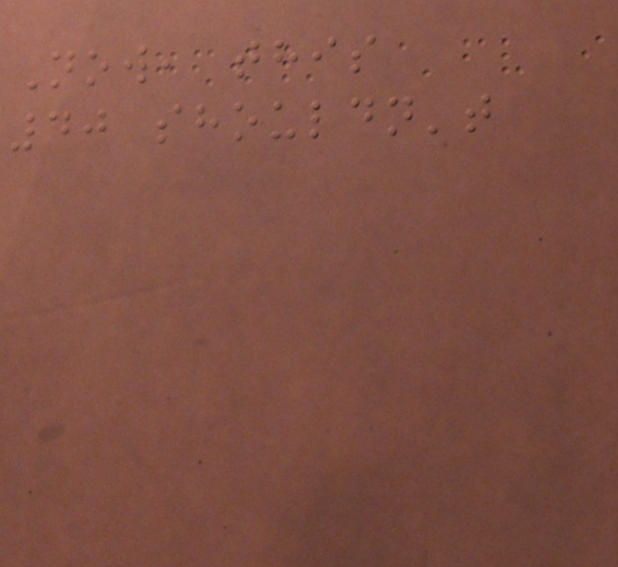Now, this
40 shouldn't
